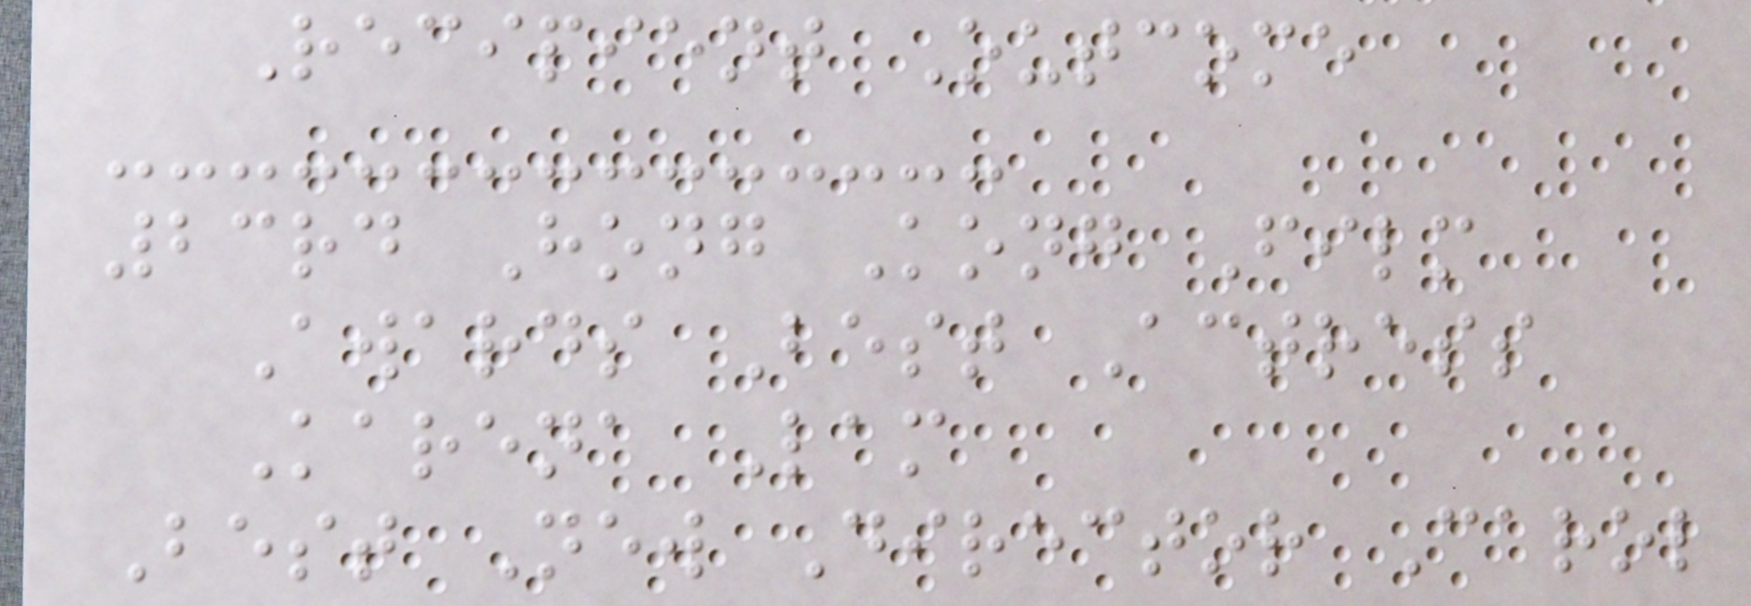Recipient Outcome
23rd Hong Kong Film
Awards Best Actress
Karena Lam
Best New Director Carol
